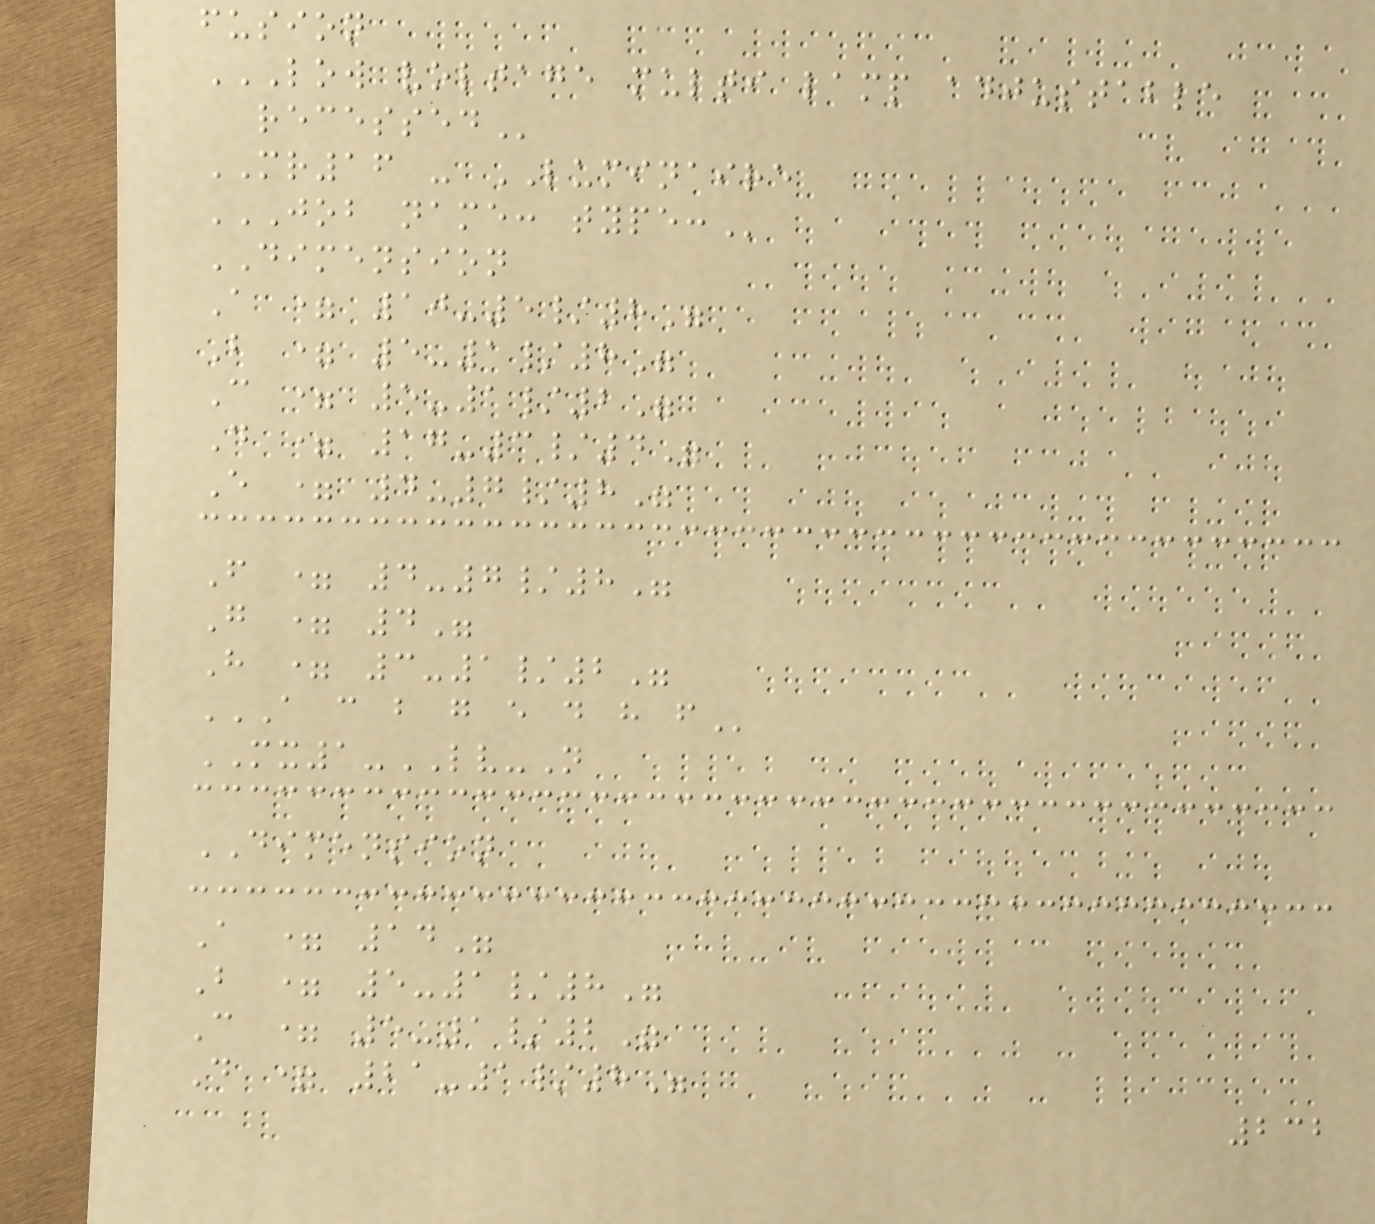fusion
LOW VOLTAGE MULTI LAMP ADJUSTABLE
RECESSED
MR16 - LUMINAIRE
JOB NAME: TYPE:
DIMENSION
A = 10-5/8"
B = 5-1/8"
C = 5-1/2"
D = 17-3/4"
E = 4-7/8"
F = 4-7/8"
G = 4"
H = 3-1/2"
A C B G E D H F
MX1-LV-N
DIMENSION
A = 14"
B = 5-1/8"
C = 5-1/2"
D = 21-1/8"
232
